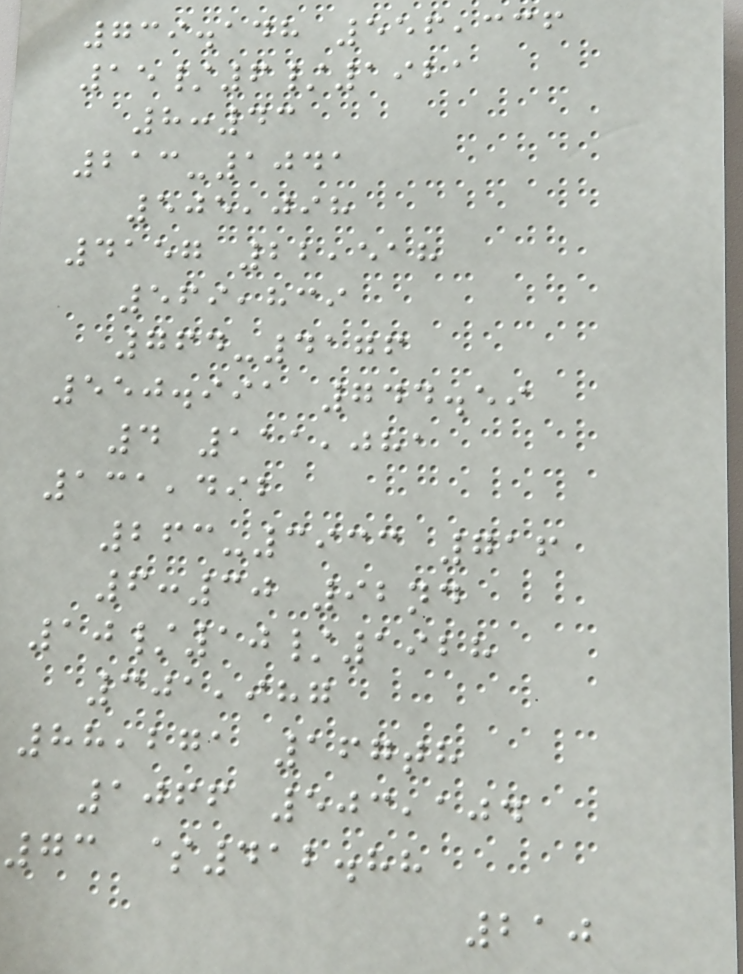739.148 556,336
15/6/1921
8:43
213-1041
505,098
4157 22,518
569,839
764-4176
550.991 744.59
4 111,081
131,492
263-3933 716
6:30 92nd
10/10/1928
301,987
88,271 167th
1066 503,104
73 $412.88
210
